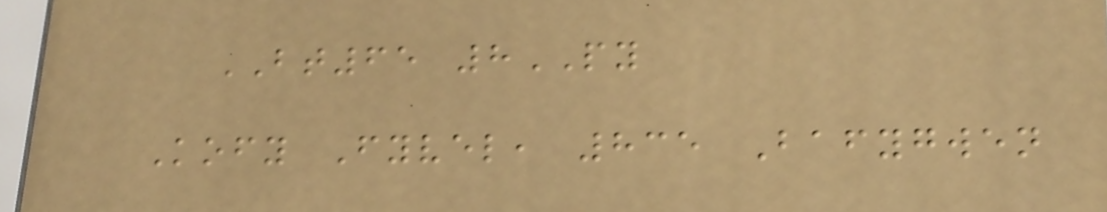BT65 8PY
Kofy Fyvel, 835 Bafygwen
